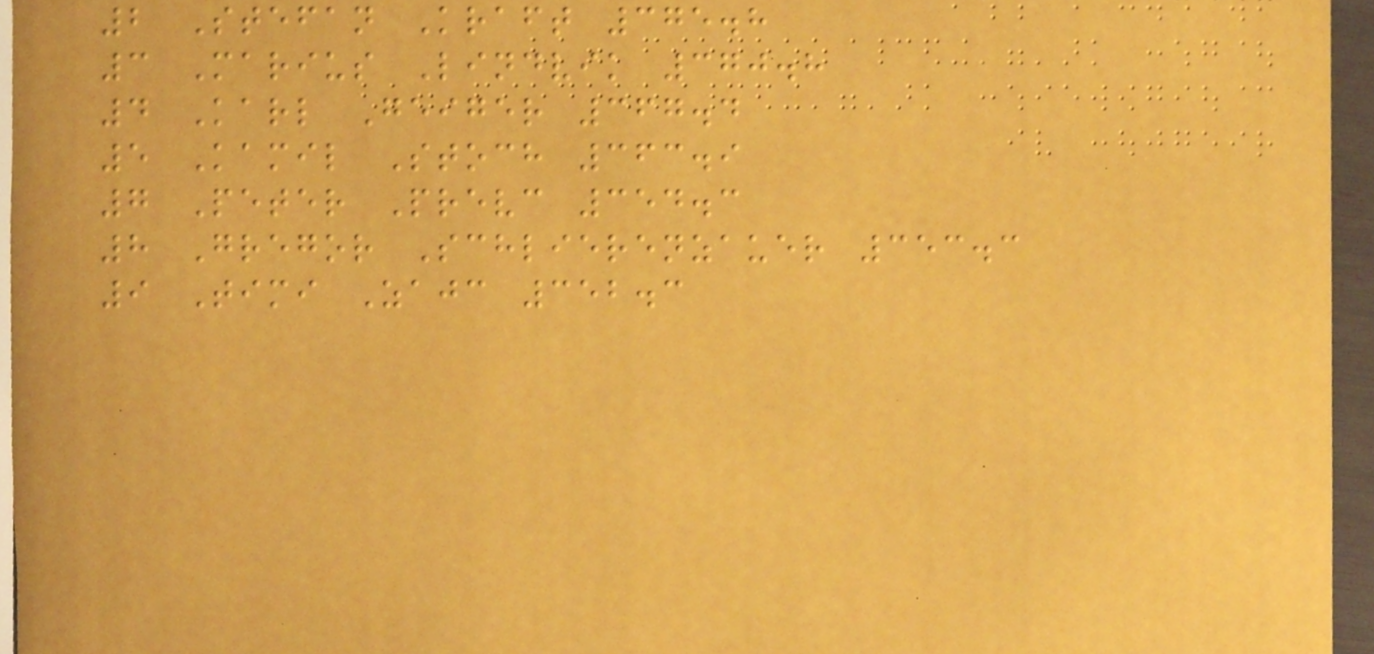2 Stefan Kraft 375.8
3 Marius Lindvik 370.8
4 Karl Geiger 367.4
5 Kamil Stoch 363.9
7 Peter Prevc 354.3
8 Gregor Schlierenzauer 353.3
9 Timi Zajc 352.3
